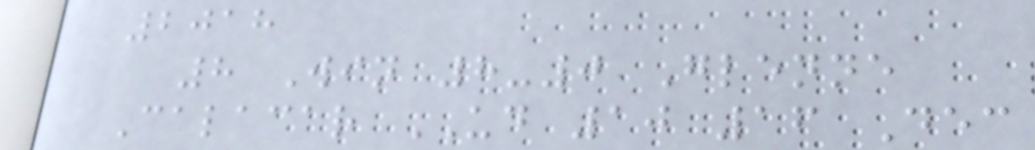2018
8 Win 8-0 Glenne
Calacar UD 10 16 Dec
